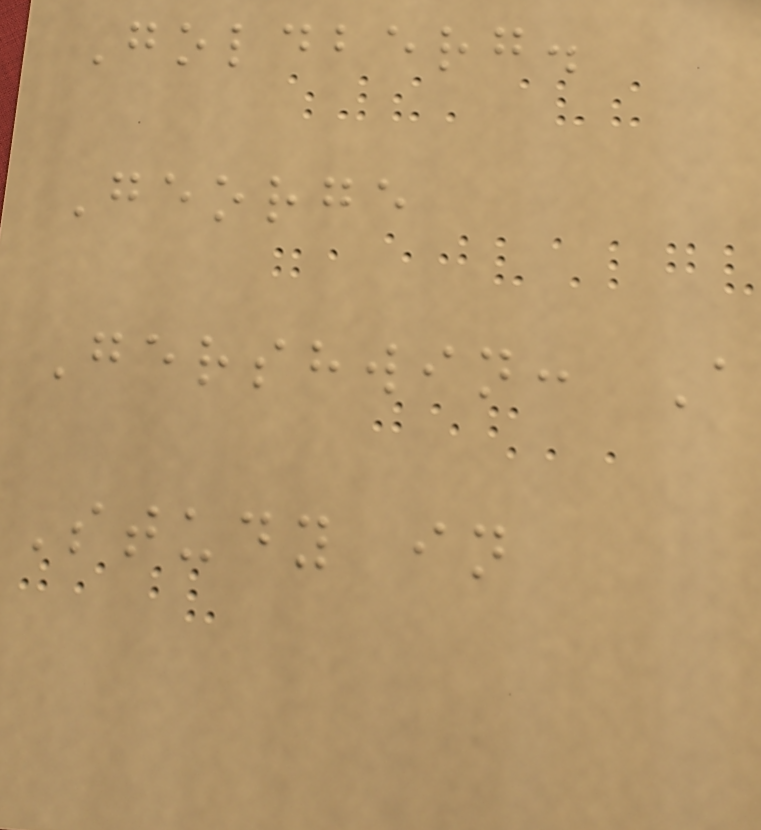Goldberg.
George
Gershwin: A
Study in
